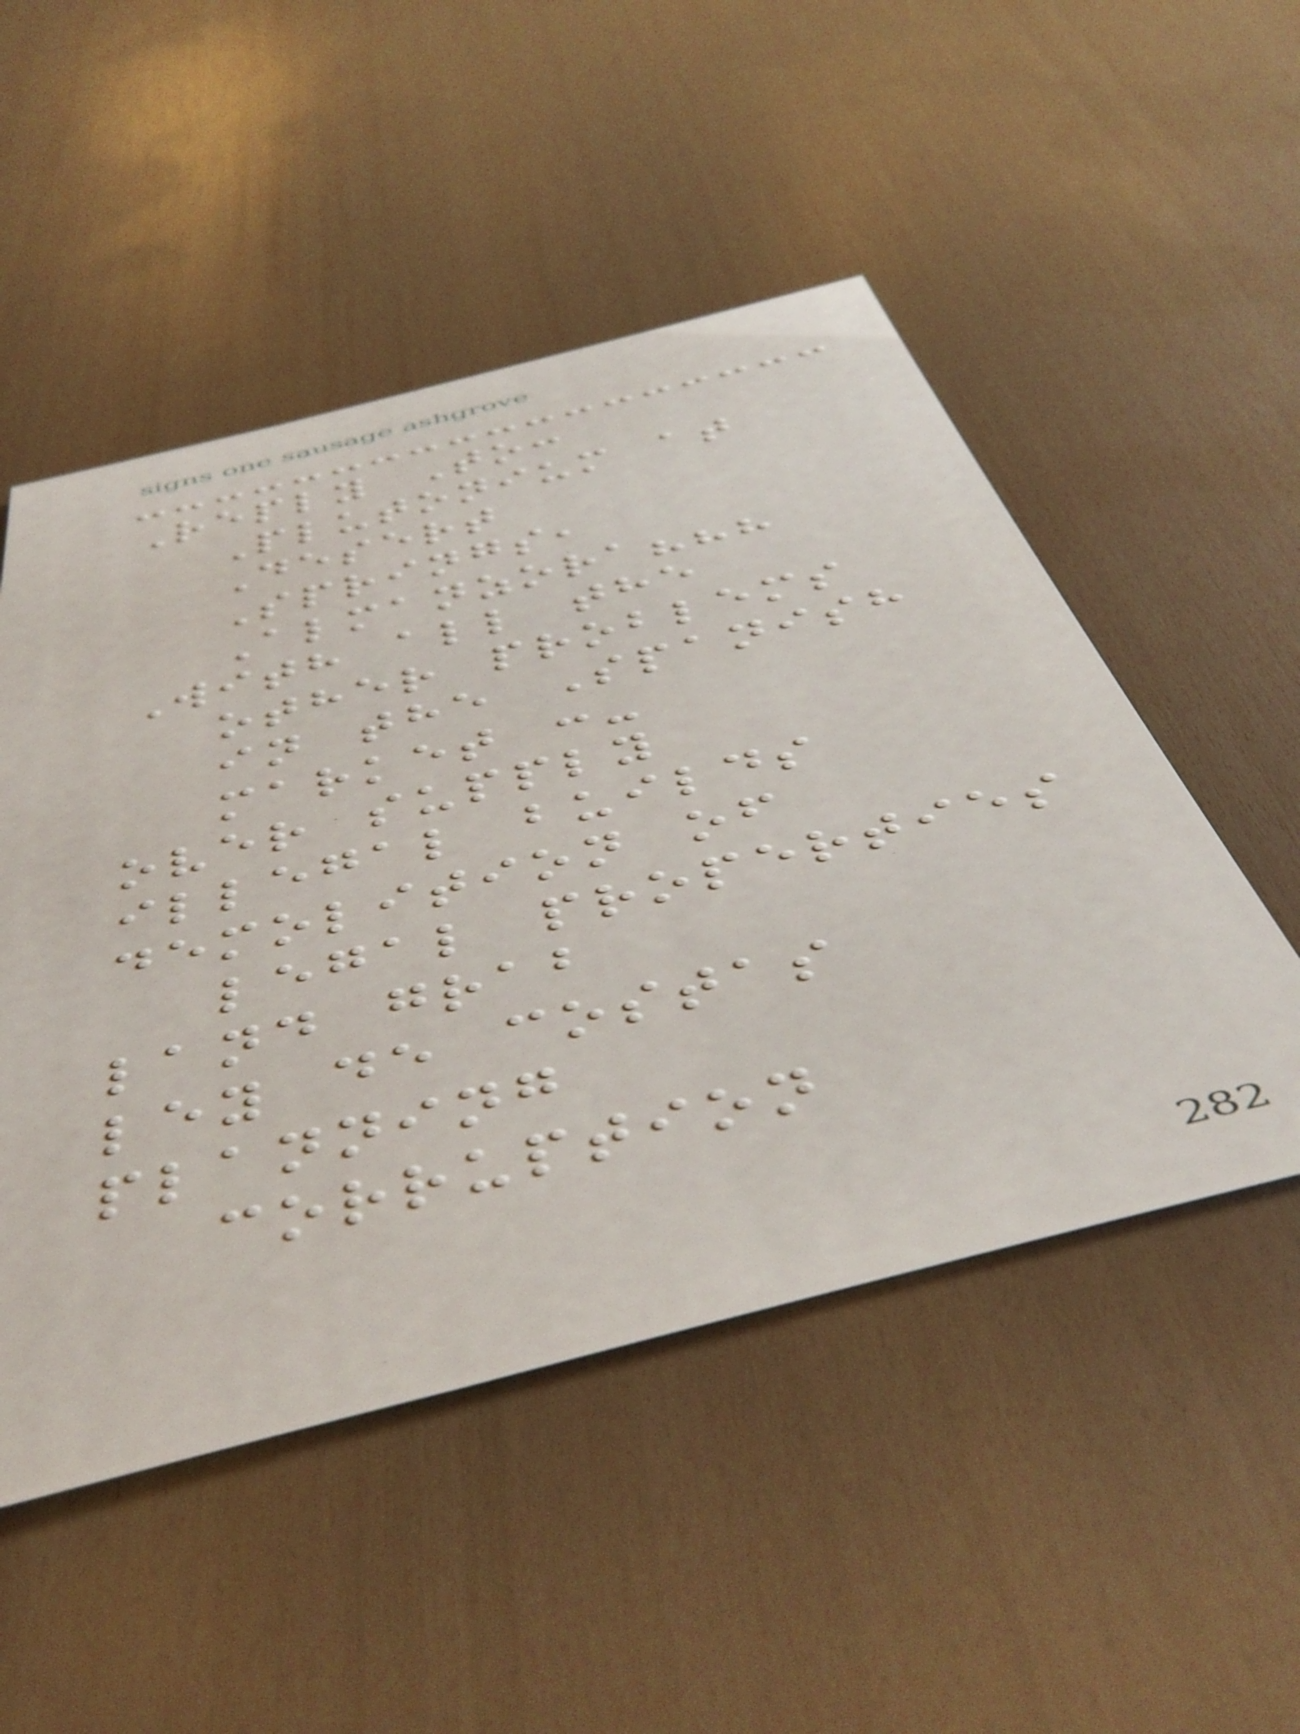Reply To:
Plutonium at
Desert
Springs,
Almanzora???
With all the
other problems
in the Spanish
market :-
over supply
illegal builds
demolition of
legal properties
land grab
ley de costas
planning
corruption
